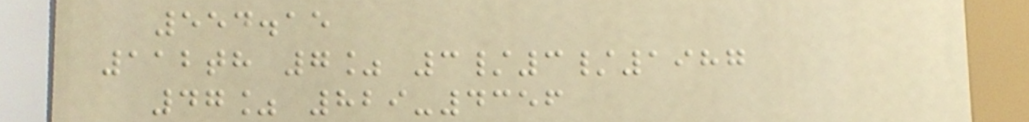554.15
112th 7% 3/3/1987
47% 829-4356
